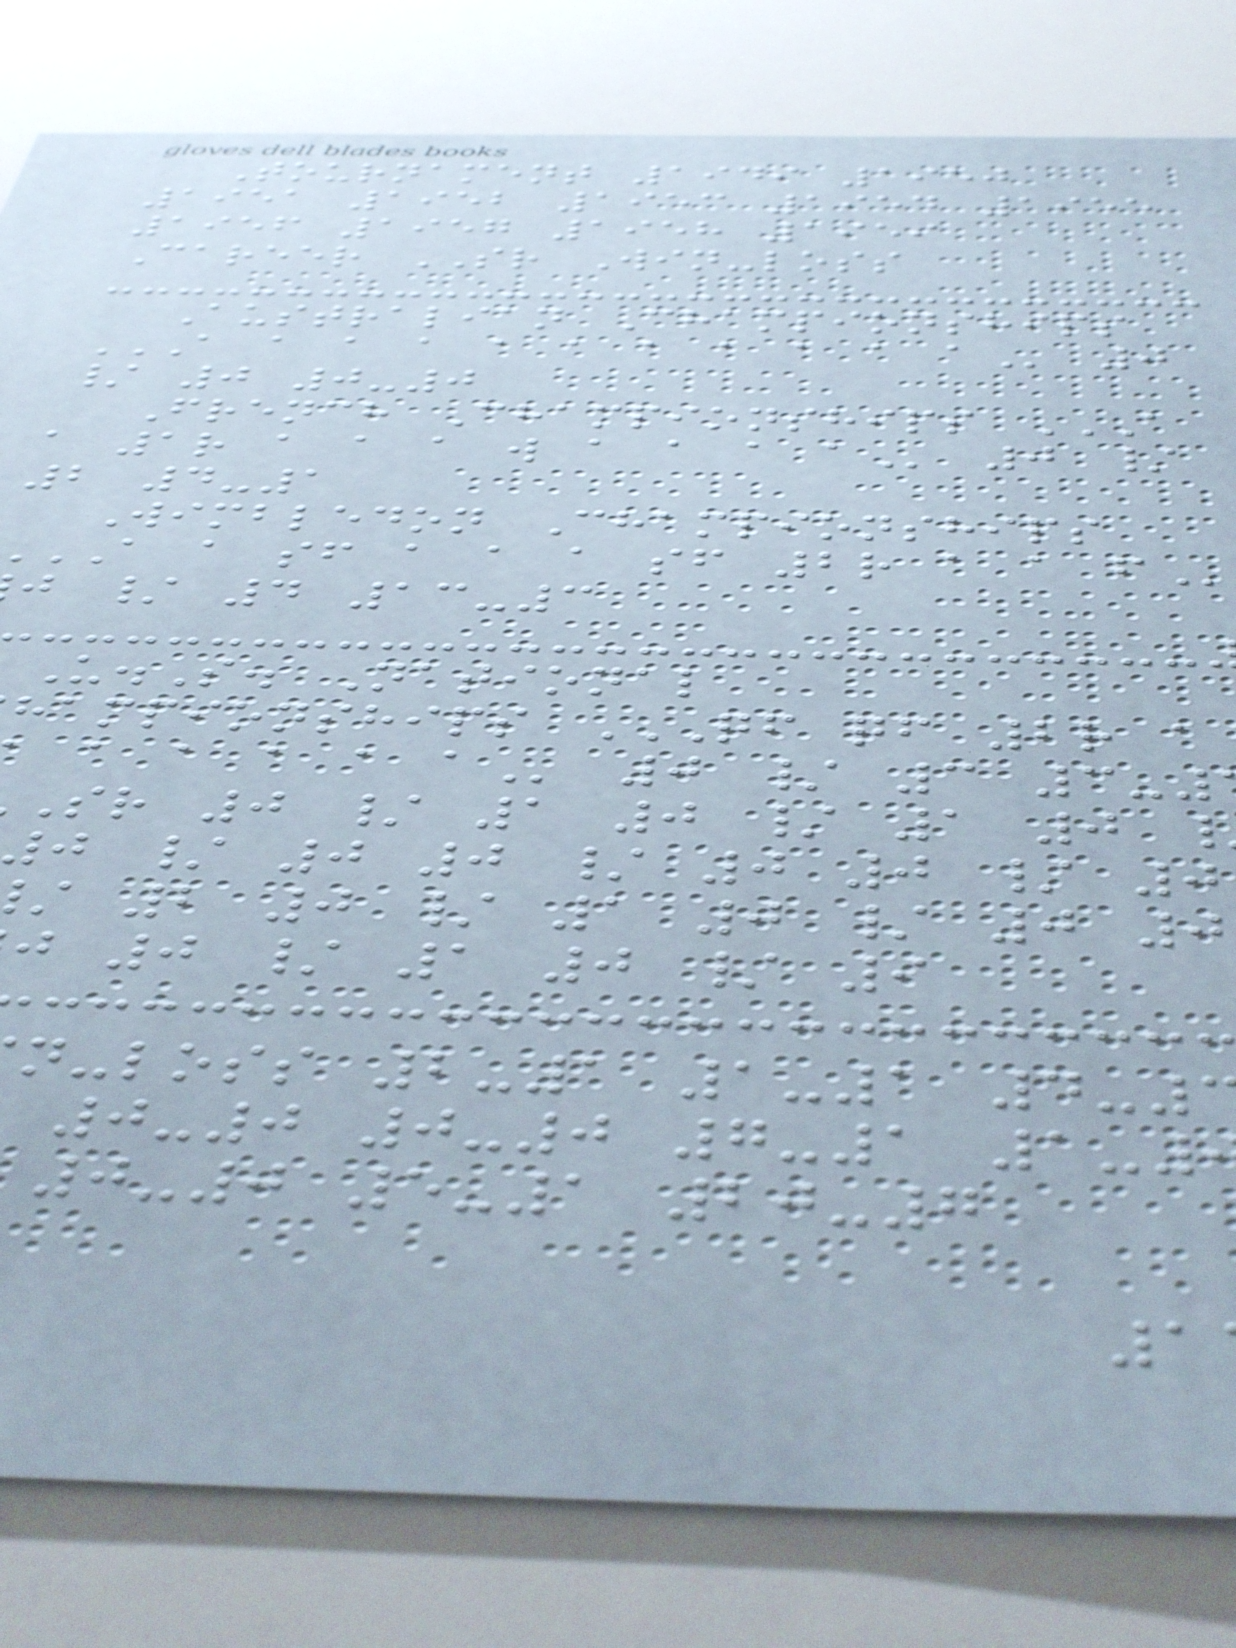Tournament 1949 1950
1951 1952 1953 1954 1955
1956 1957 1958 1959
Career SR Win-loss
Australian Championships
A A A A A A A A A A A 0
/ 0 0-0
French Championships A
a 1r a a a w a a a
2 4-1
Wimbledon Championships
A a sf a a a sf 2r a a
j / 4 13-3
U.S. National
sr 0 / 1 0 / 1 0
j / 0 0 / 0 0 / 0
2 0 / 1 0 / 0 0
j 0 / 1 0 / 9
n-loss 2-1 1-1 4-
0-0 0-0 7-1 1-
0-0 5-1 20-7
